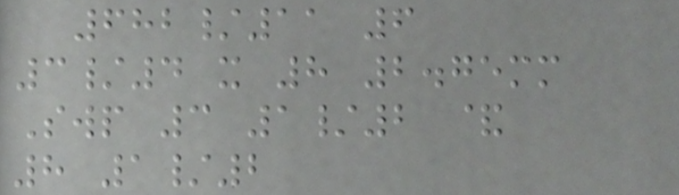682/11 6
3/4 x 8 2.75mm
Swp 3 1/2 &
8 1/2
